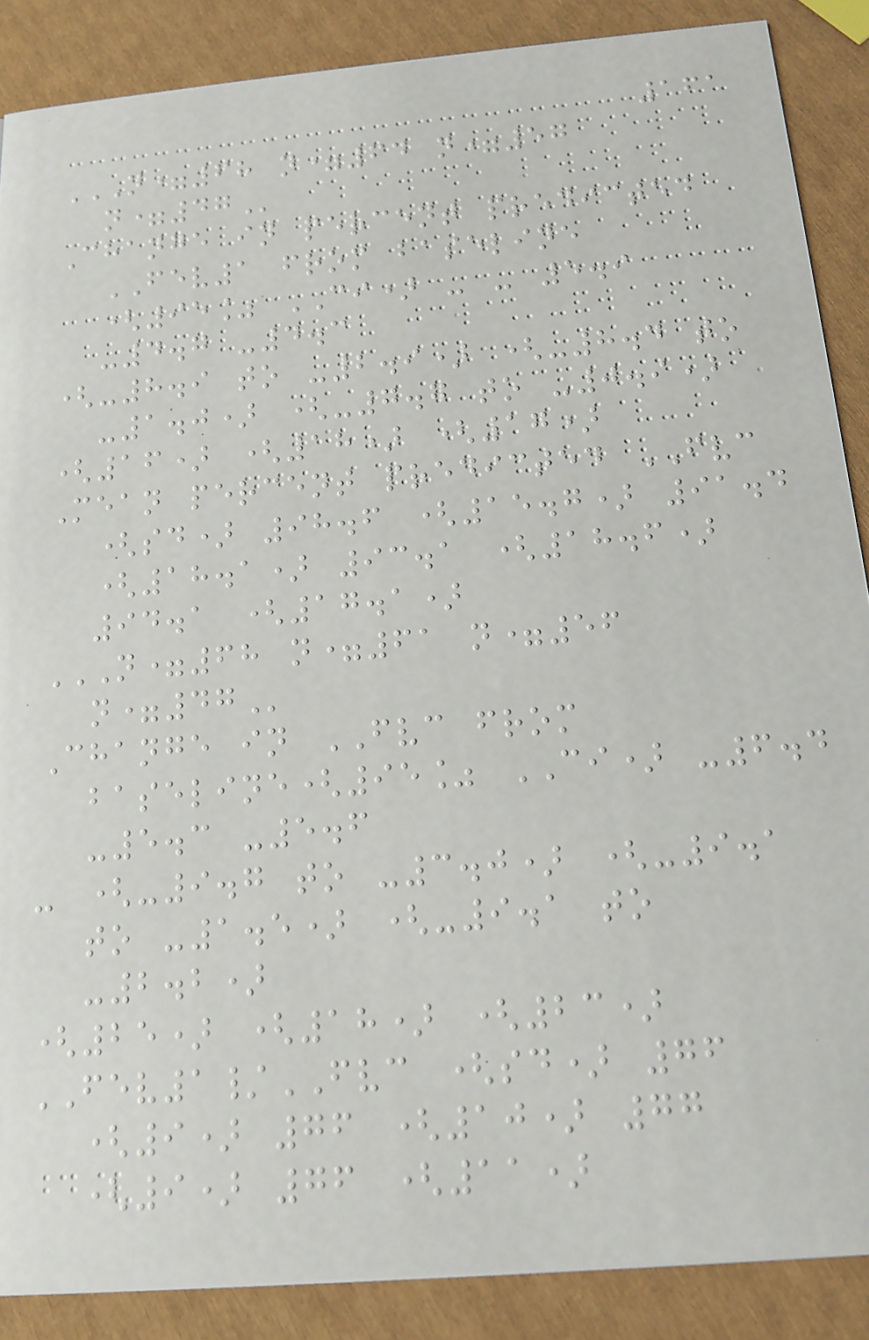161
N=68 N=64 N=57
N=47
Change in percent predicted
FEV1 from baseline
(95% CI) - - 5.9
-4.7 -4.3
(-8.9 to -2.9) (-8.4 to
-1.0) (-7.7 to -0.9)
(16) (18) (17)
Mean percent predicted FVC
(sd) 98.6 (15.7) 91.4
(18.1) 93.1 (18.6)
94.1 (17.1)
N=68 N=61 N=56
N=47
Change in FVC from
baseline(95% CI) -6.4
-5.3 -5.6
- (-9.7 to -3.0) (-9.1
to -1.5) (-9.1 to
-2.2)
(25) (18) (23)
FEV1/FVC (sd) 76
(9) 76 (10) 77
(9) 76 (11)
